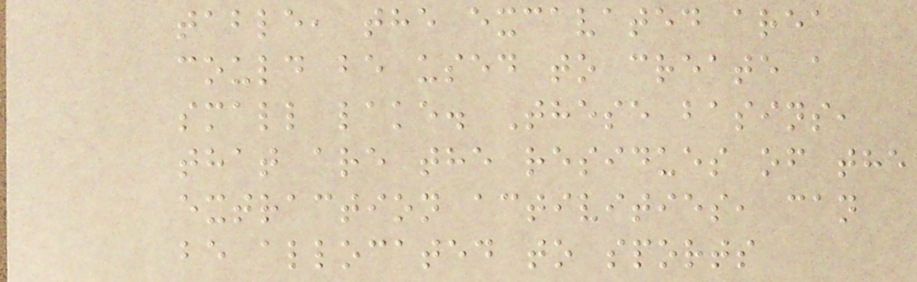table, the excavated area
could be used to create a
small lake. These basins,
that are the residues of the
extraction activities, can
be allocated to sports
